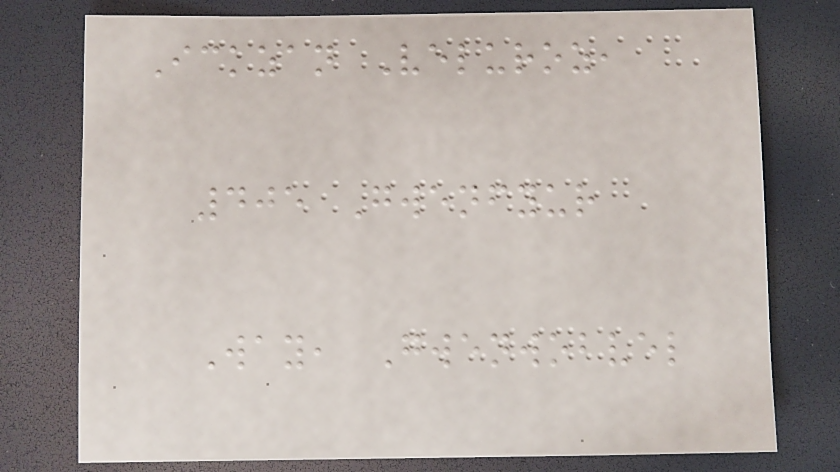Ickzan Veluroz,
405 Gwenfyur
Way, Gwenwobvel
